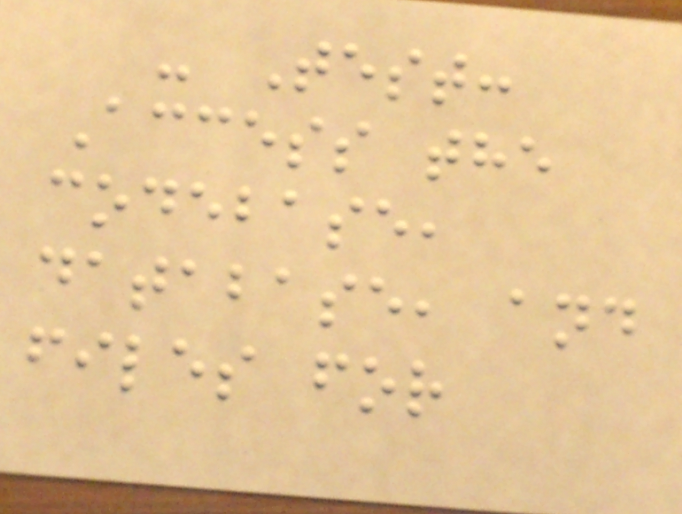- Test:
Access the
codebase,
database, and
files for
